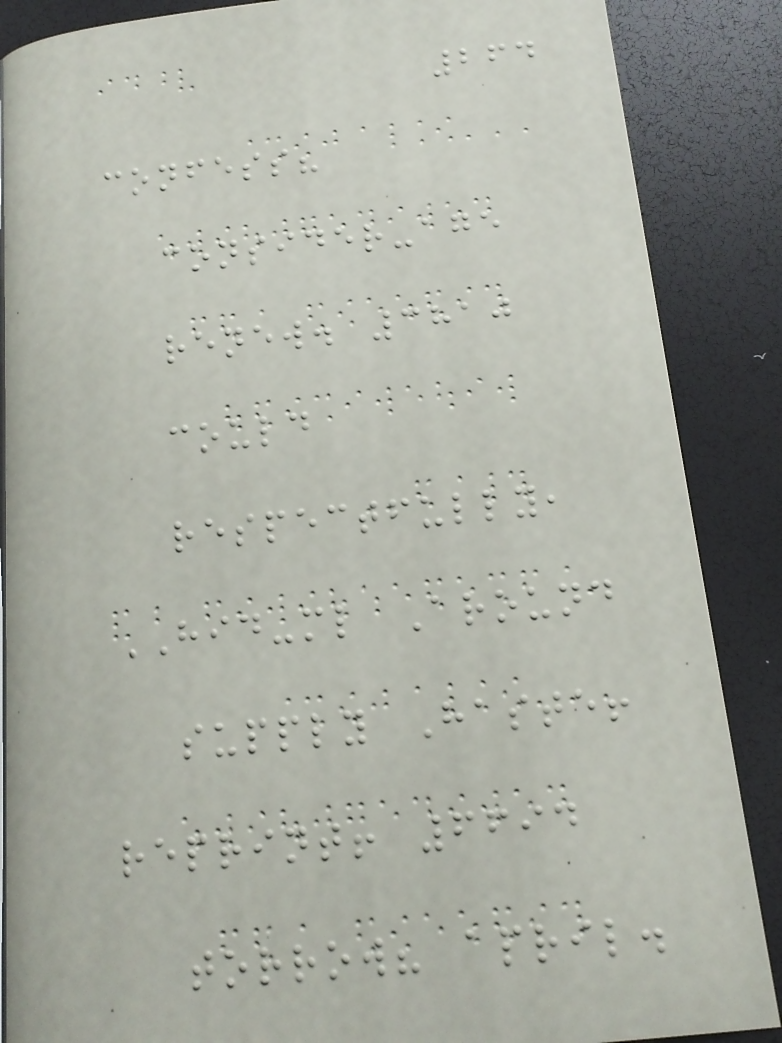264
confess?
consider-age
renew. 3810
could
respectfully,
HID-ml Around
supply Haste!
reprint! 6694
torrow? april.
